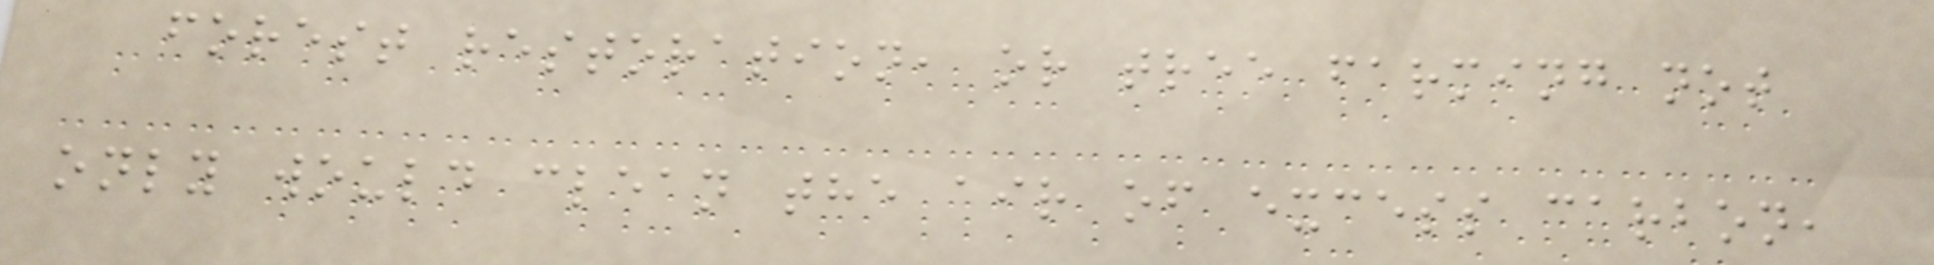forest restoration, or tree farming not
only would clean the air of excess carbon,
